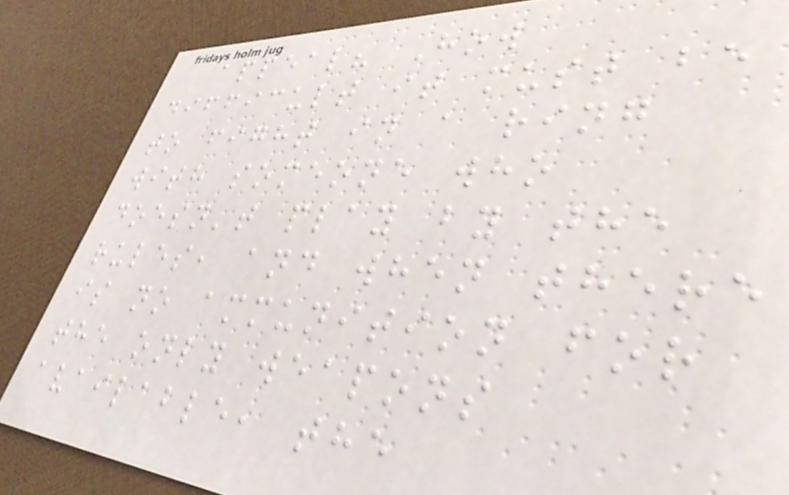appeal? How
difficult it must be
to fight in a ring
with someone who
doesn't play by the
rules, and when there
is no ammunition for
the only weapons
available, the
